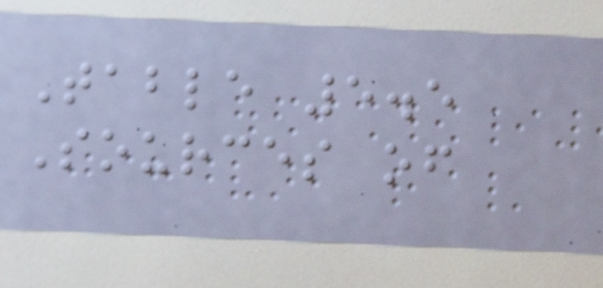Table 5.5
Sources of
